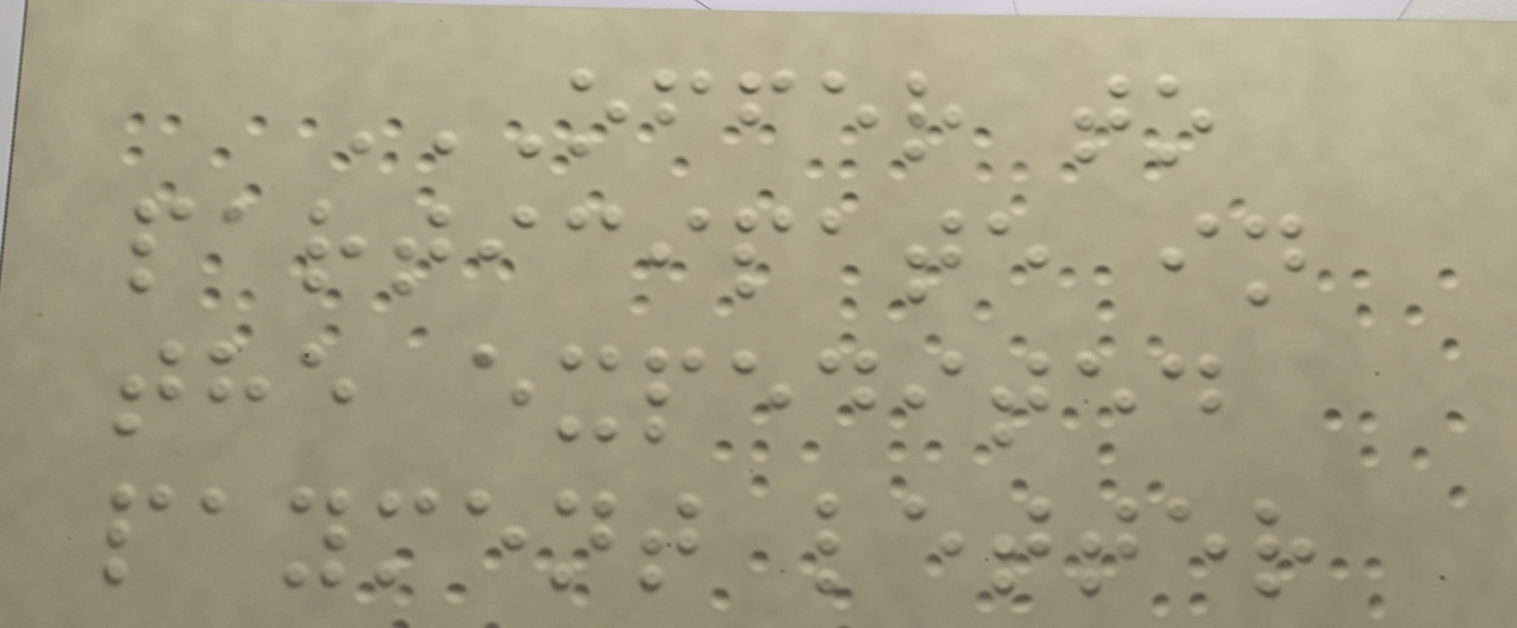OFFER TO
PARTICIPATE IN
THE EXPEDITED
PAYMENT LETTER
